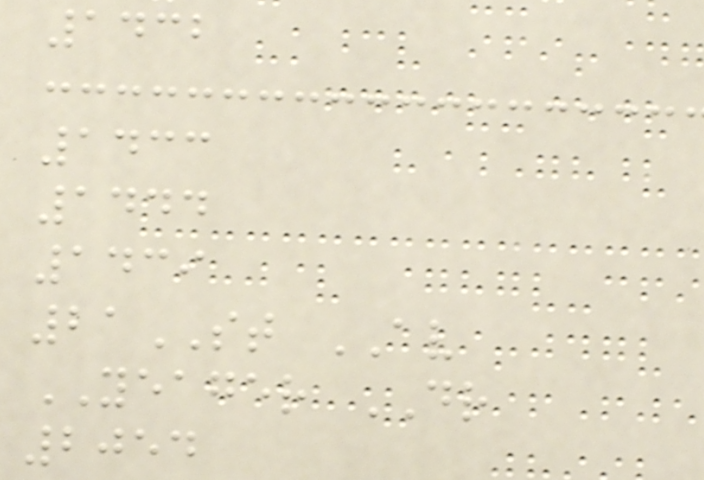1432
1433
1444
1439
21ST AV
YEAGER DR
2054
